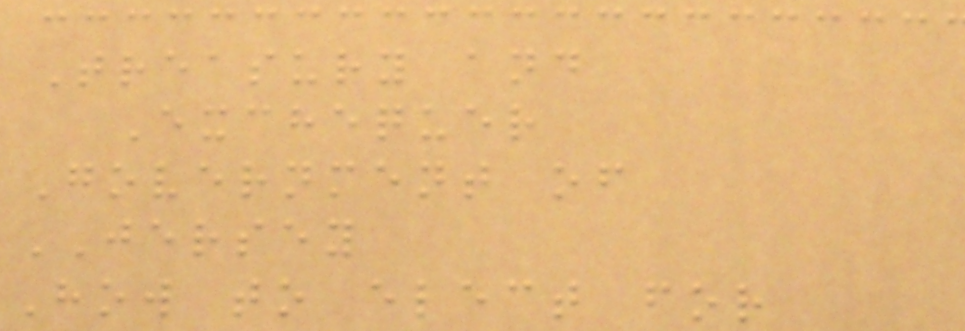Treasury and
Exchequer
Government of
JERSEY
How to elect for
